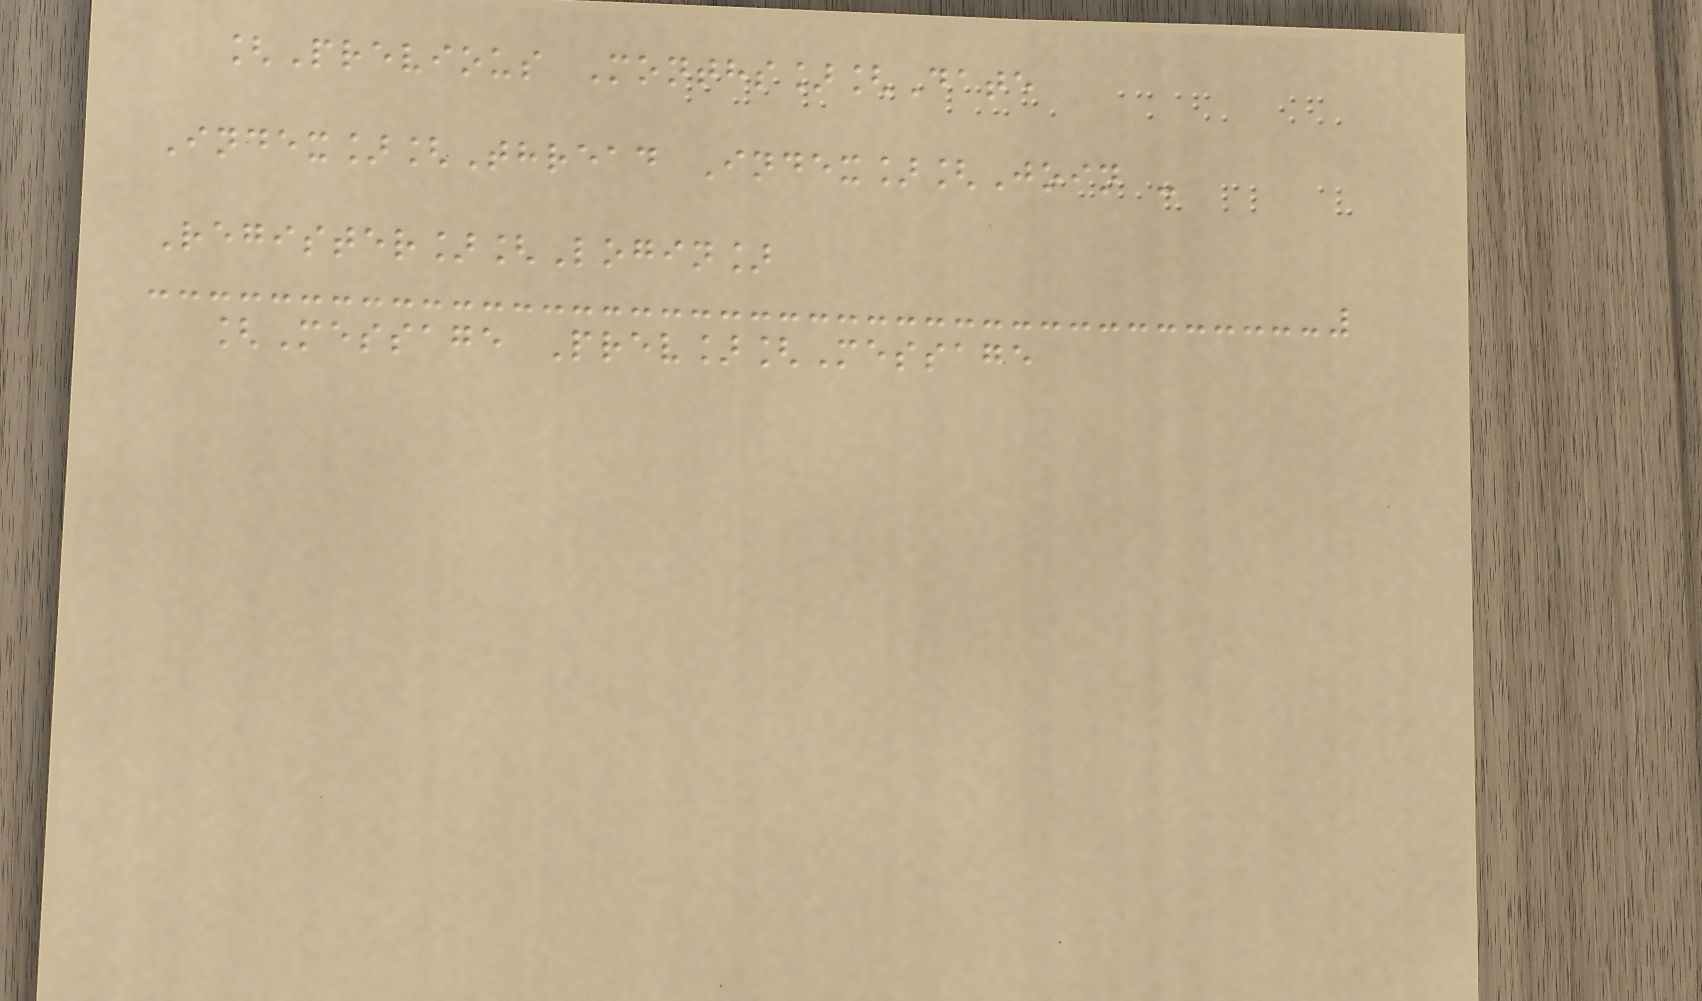[Previous Months][Date
Index][Thread Index][Join -
Register][Login]
[Message Prev][Message
